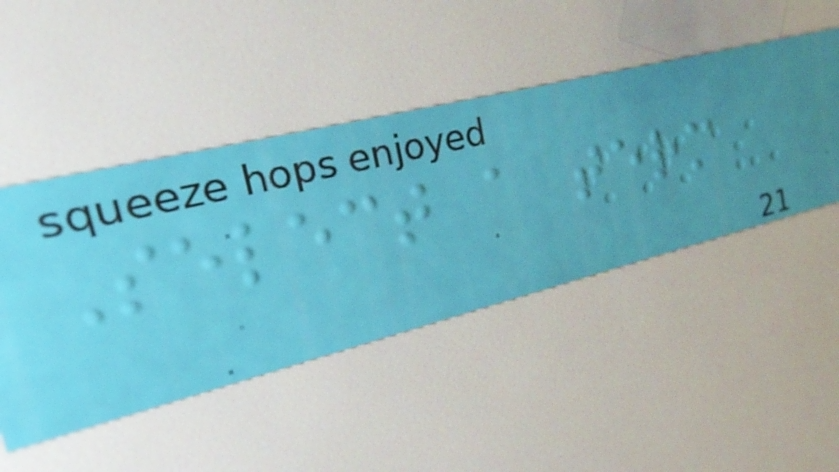Select a term
